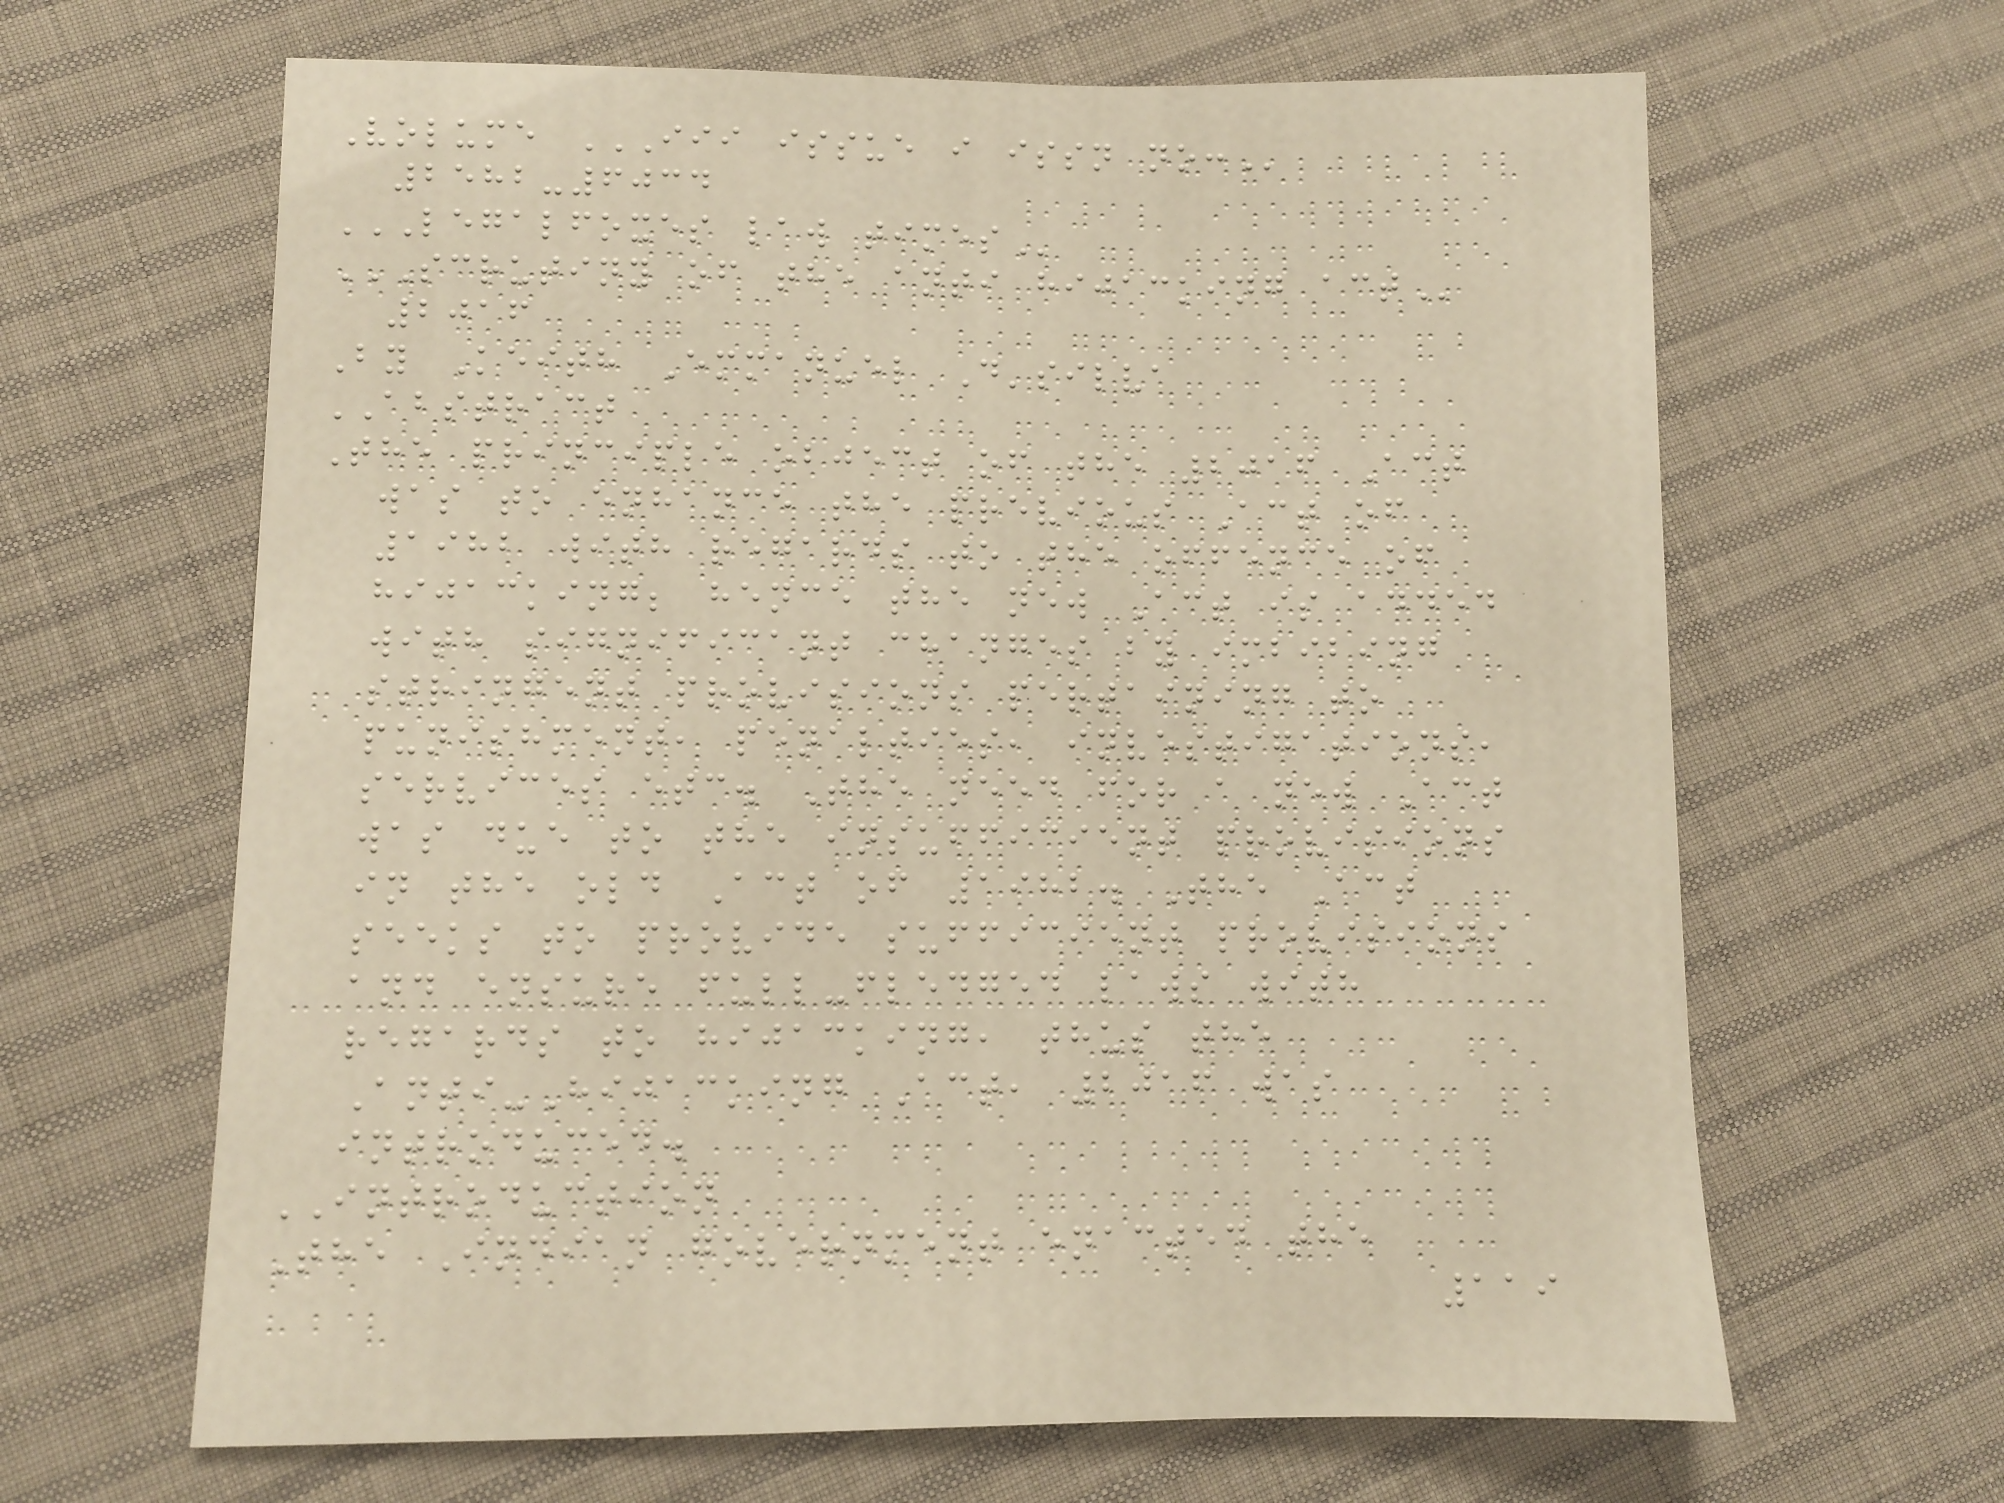Volume III ISSUE I ISSN NO:
2582-6034
LEGALFOXES LAW TIMES
SCRUTINY OF THE ANTI HIJACKING ACT
2016
By Keith Emmanuel D'silva
ABSTRACT
The principle object of the 2016 Act
was to enhance the previous Act of
1982 with regards to the offence of
hijacking; hence the new Act is added
with significant changes by imbibing
stringent provisions pertaining to
punishment, penalties, investigations,
services etc. The need for a new Act
was due to the insufficient provisions
in the old Act of 1982. The Act
seeks to provide sufficient provisions
and ensure full-fledged laws with
regards to hijacking, thus the
Anti-Hijacking Act, 2016 was
introduced.
INTRODUCTION
The Indian government enacted the
119
